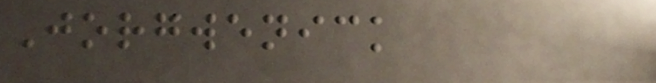Jorgwenick
